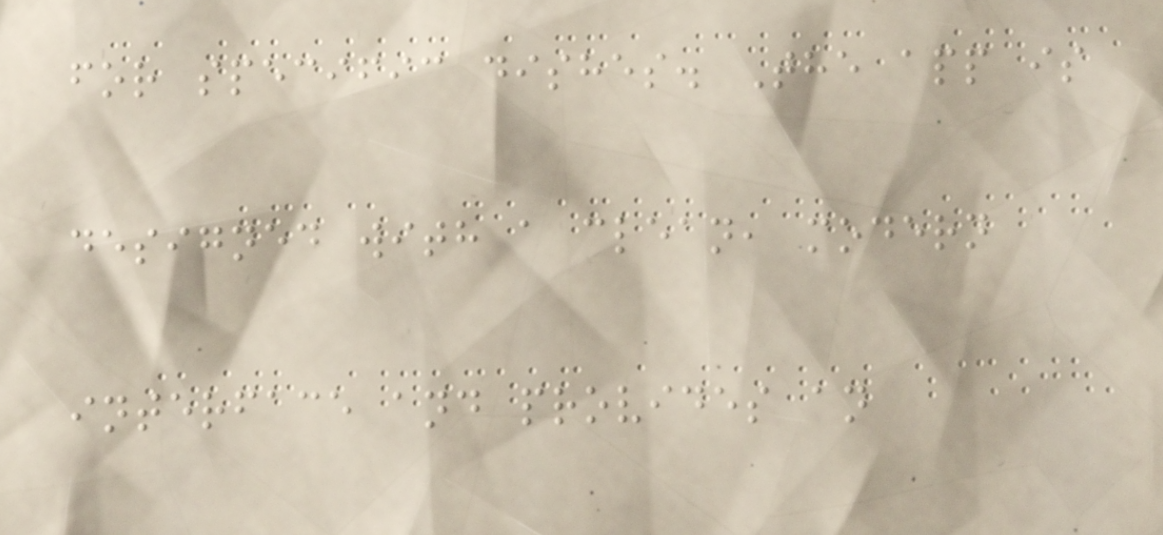for specific dishes. The app is
designed with a clean, modern
interface and provides an
